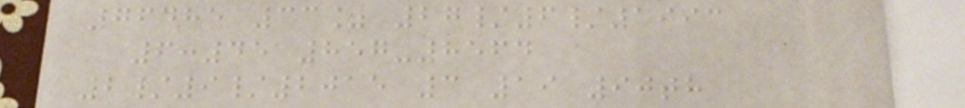76485 33% 27/6/1993
6:45 857-8564
2/9/2015 3 19 90th
